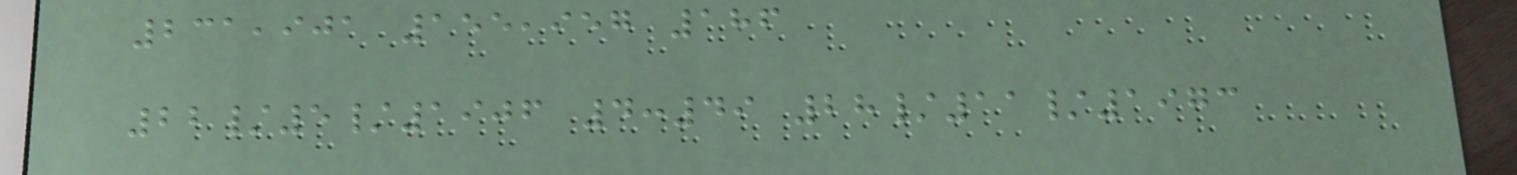231,901 155,957 186
22/5/1906 4:49 28/11/1973
